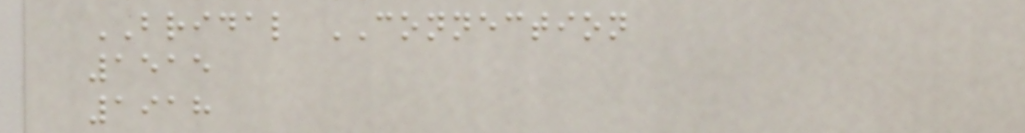BRIDAL CONNECTION
1515
1918
